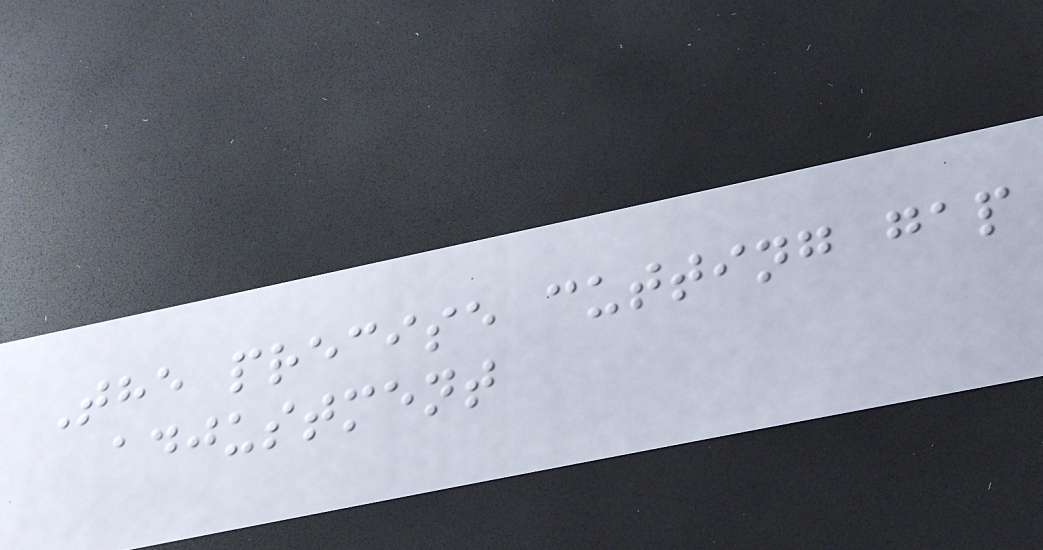The precise cutting gap
adjustment
